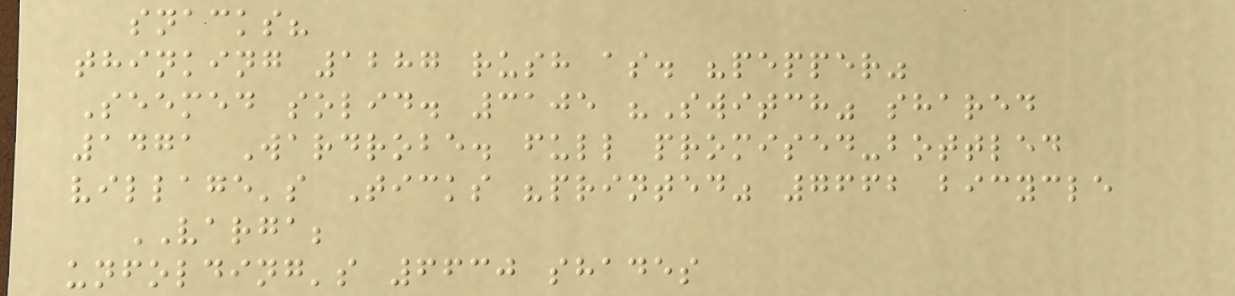snacks?
thinking 1287 rush as. "pepper"
Seemed solid. 3105 "Switch" shared
1471 Wardrobe. full promised-bottled
village's Ticks "printed" 7662 bicycle
VARGA;
unfolding's 6630 shades
